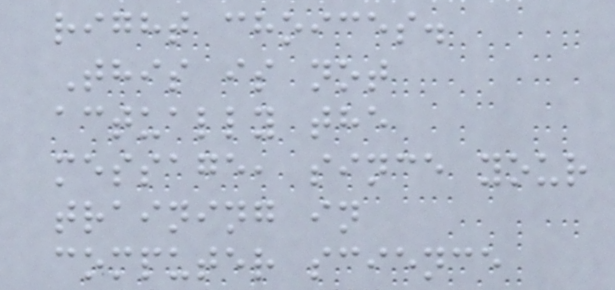right choices.
This is not
actually the
message, since your
training in
computer science
